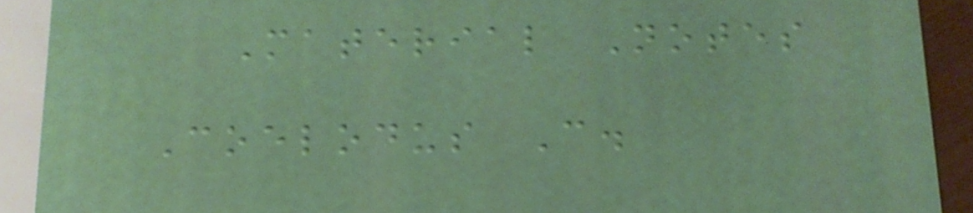Material Notes
Coelodus C.
